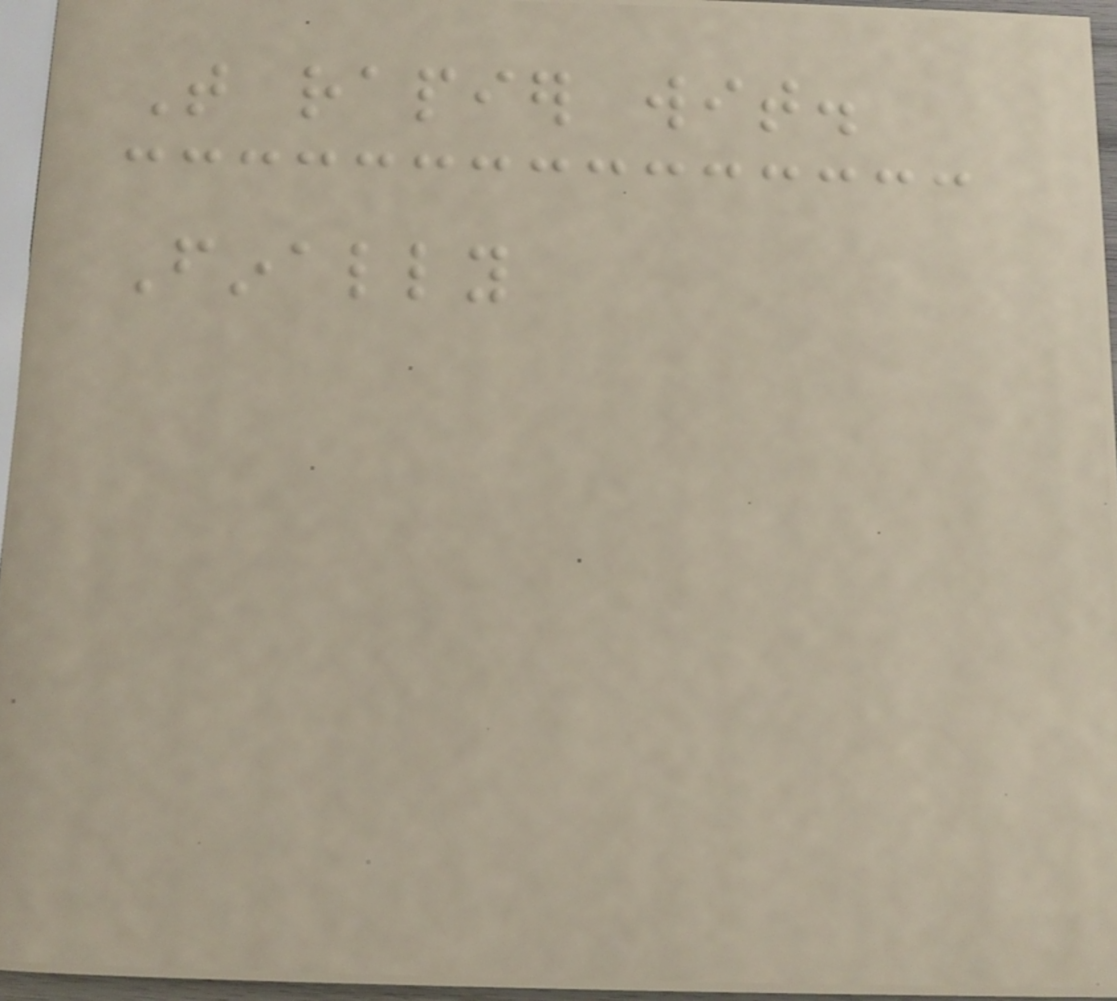That rapier wit.
Finally
